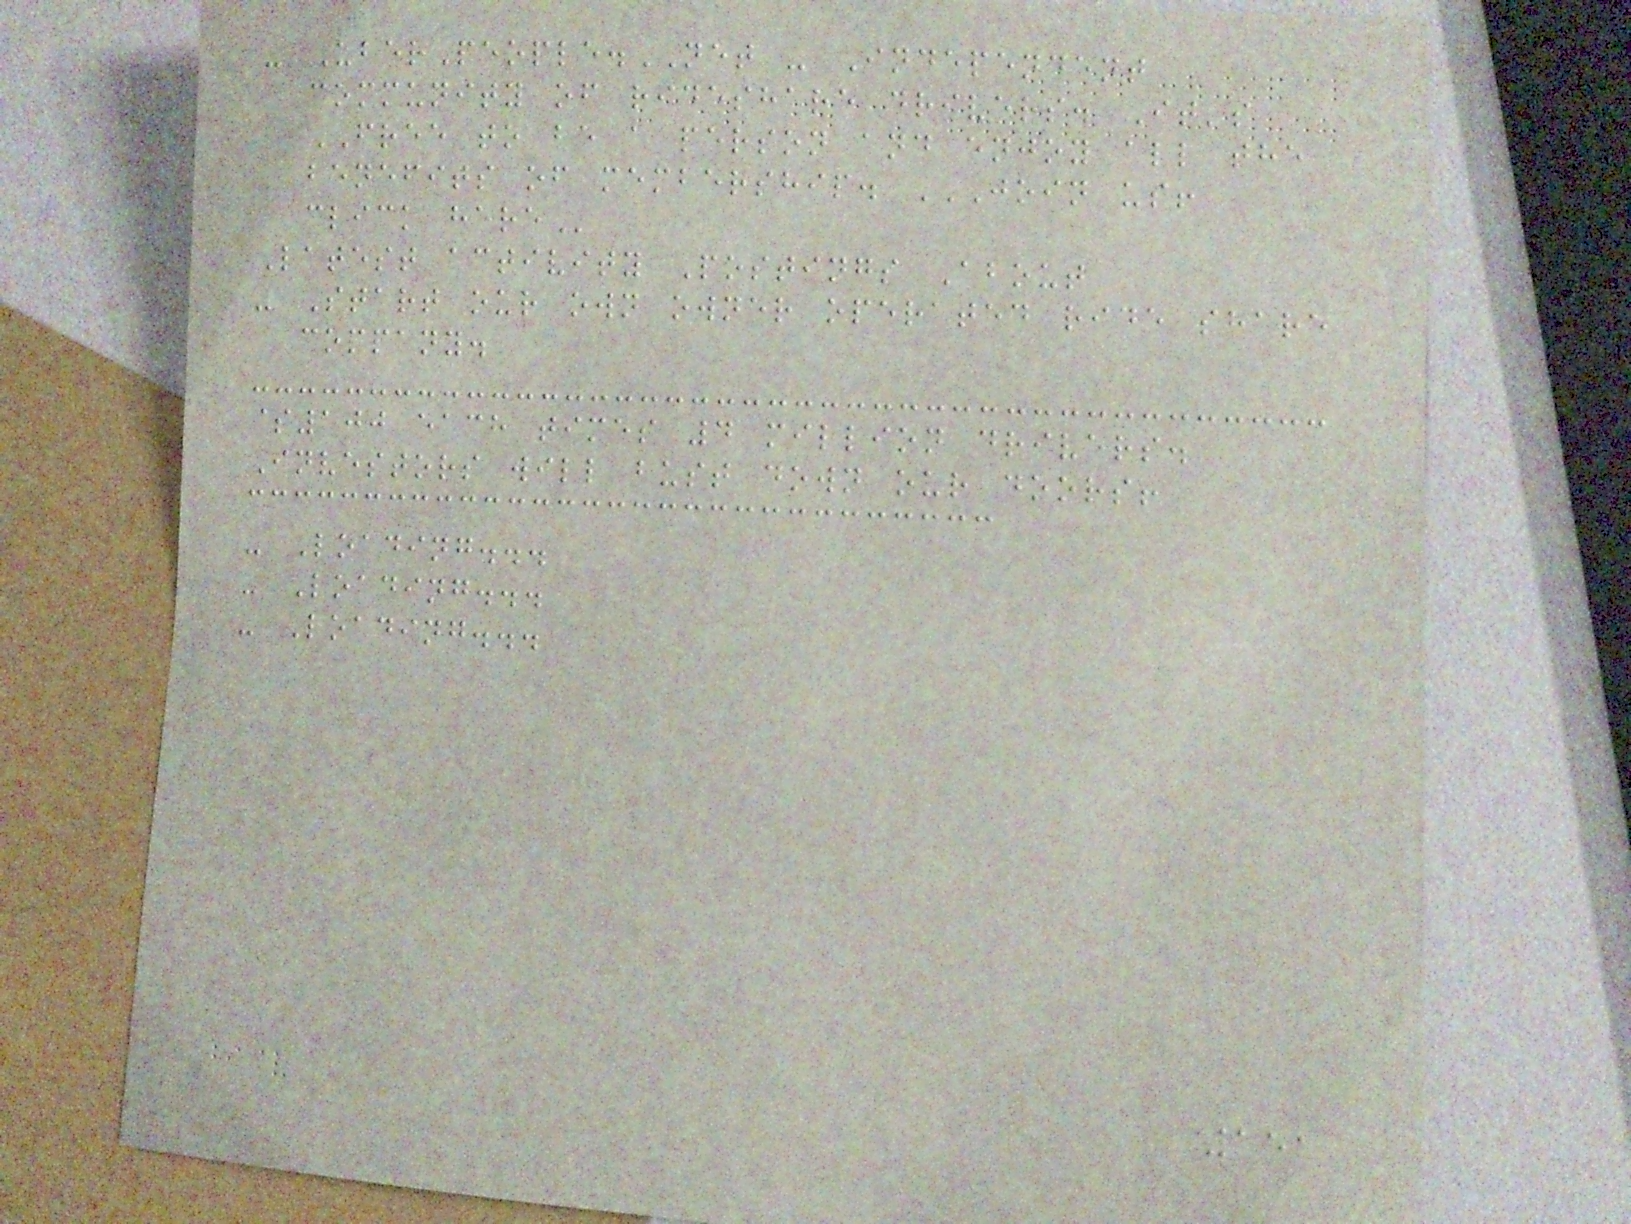- UberPeople.NET - Independent
community of rideshare drivers. It's
FREE to be a person and enjoy all the
benefits of membership. JOIN US!
CLICK HERE
Latest activity Postings About
- Start our own owner operated ride share
company.
$100 each times 4 million drivers.
Investors will bust down our doors!
- Loading...
- Loading...
- Loading...
151
